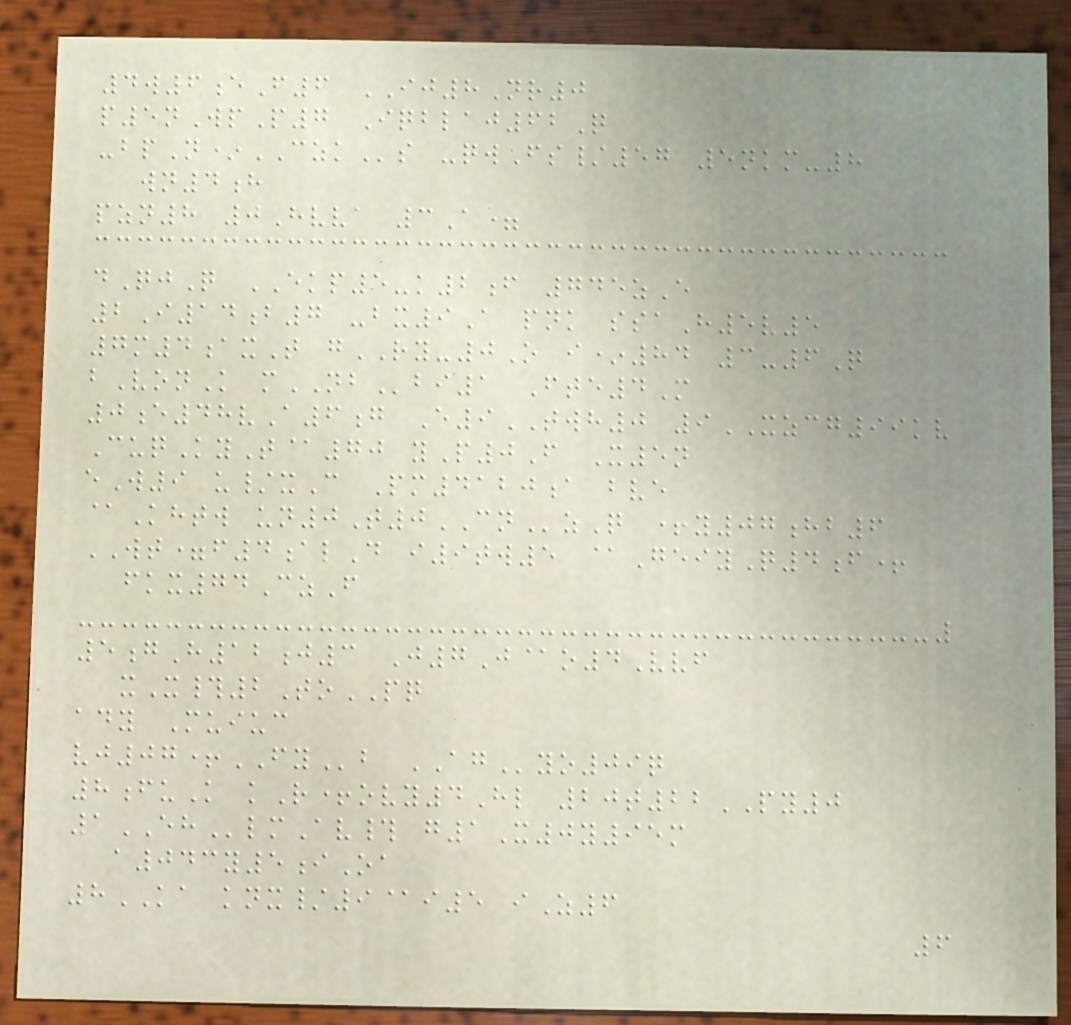4w6eF6 IJ8Nr0
p5nWpP7 Iqblaj62Q
-bpN*CZKs -qwFs/57 5nkm-8
wn4h
pzn8 0Hvva 3A=
dQjQ EKP5-k2f 745zE
2I14b7 -bx9A pnk ssaH5v5
7m4axT gRY-0O i*84 3-6Q
bVonK mNBbi1 Fte4M
0e48vA6g E9TWH0 9XZCG99kv
CuqKyT@70 yP0F X5n
eW9 u/xC Pm4120a bve
@Khtw un0T0CNzQ +y07hb6
WT=f4alD i9tw5 @GeiyQ4f+
fkx74CzF
5gH12j3 J7J@o4Vvf
xX#2ToPQ
ady Muiuc
vj07+FYb AGyo09q
8fuK kR+ovy4Hl 20t22PY0
1EHlmAv# g1X0y95m
a043y5iOa
8KA knx/9@i5 iZ6
6
